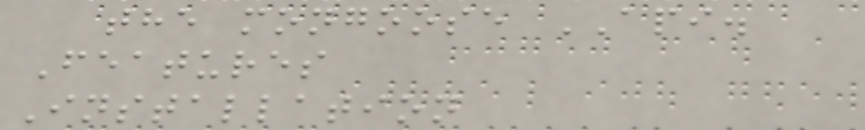the mongoose API.
Features
Installation
